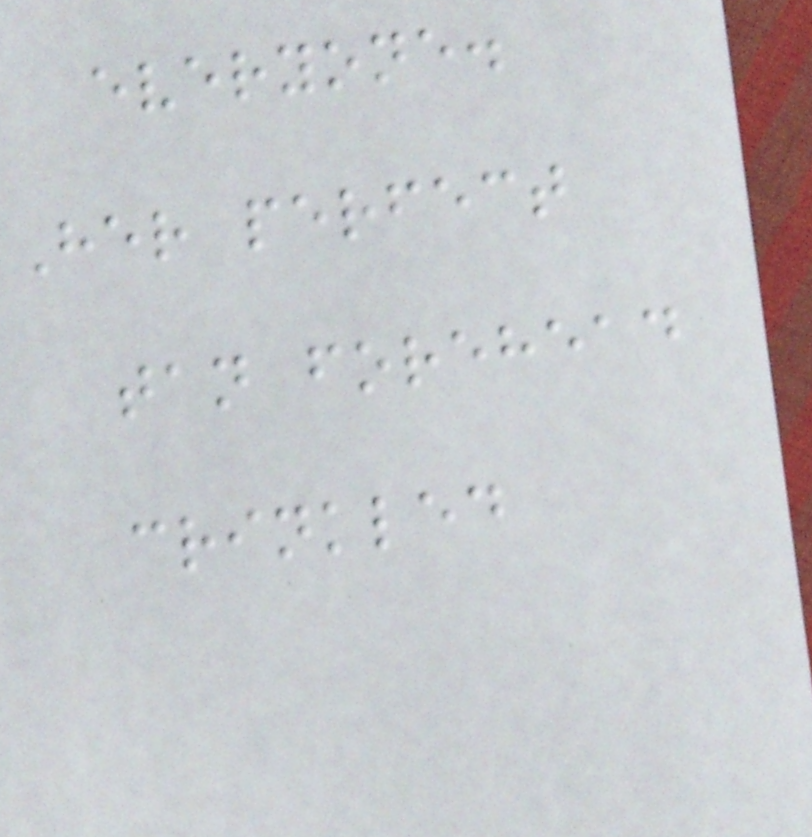everyone.
Her perfect
tan forehead
crinkled
